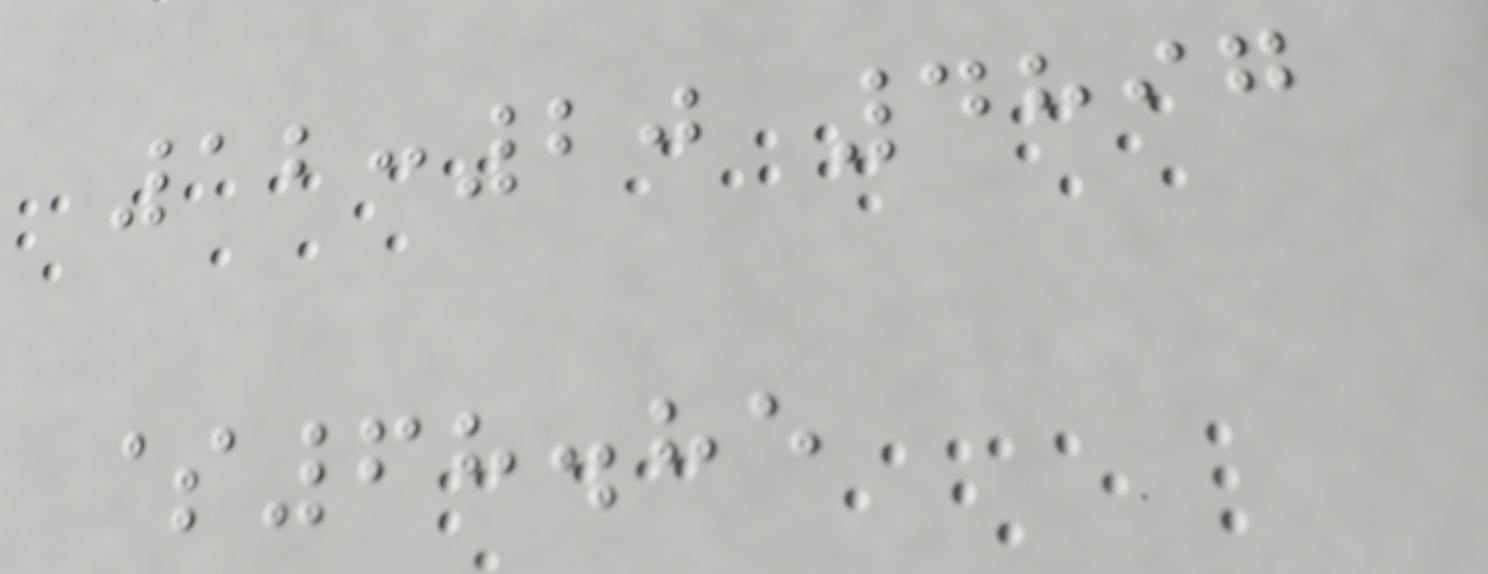12:20 4897
$68.85
